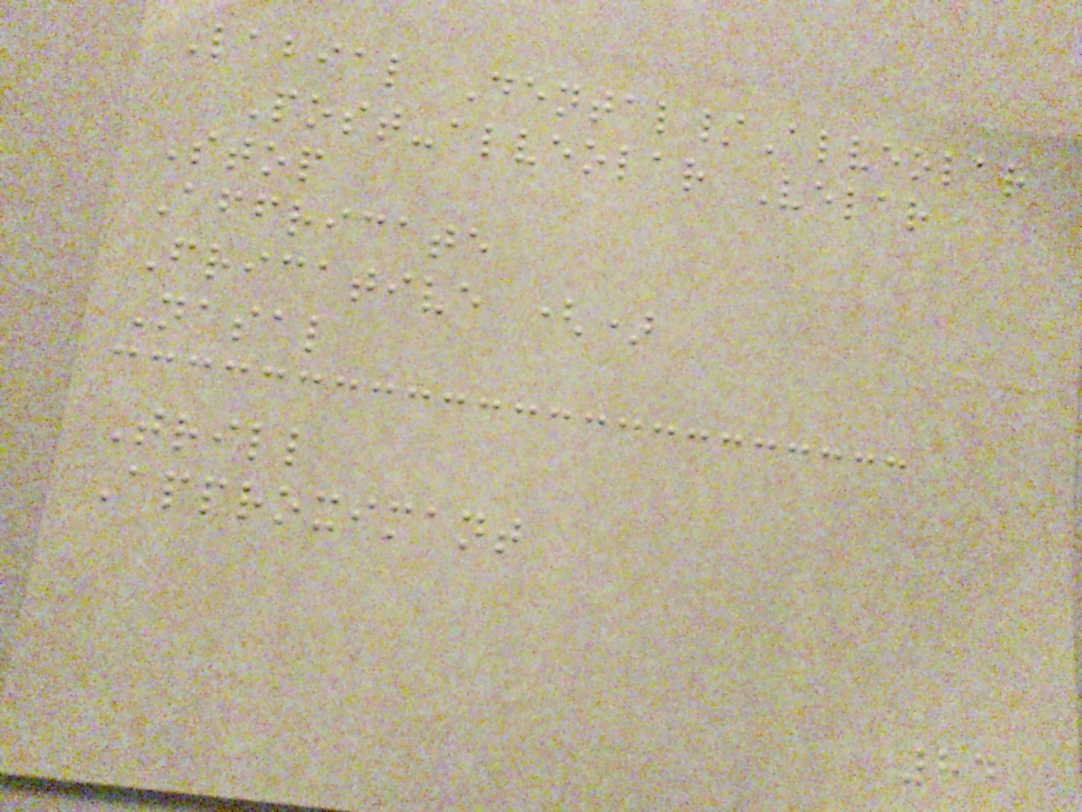Labial Dental/Alveolar
Post-alveolar Velar
Stop
Affricate
Fricative ()
Nasal
Trill
Approximant
84
